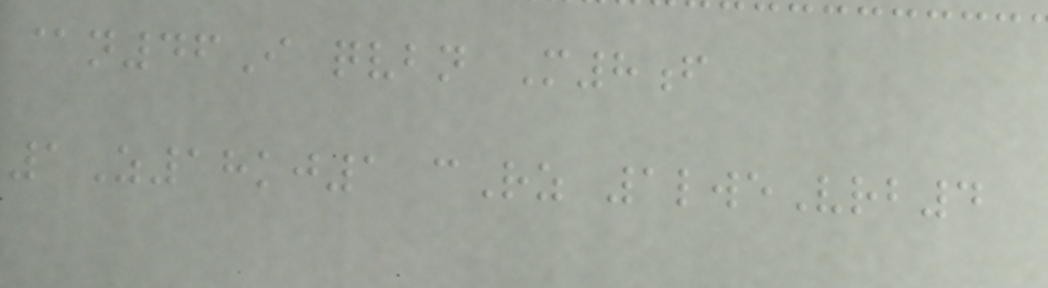@n46I qvbn M8f
1Z18kj1 cRz 1lweVrb4
